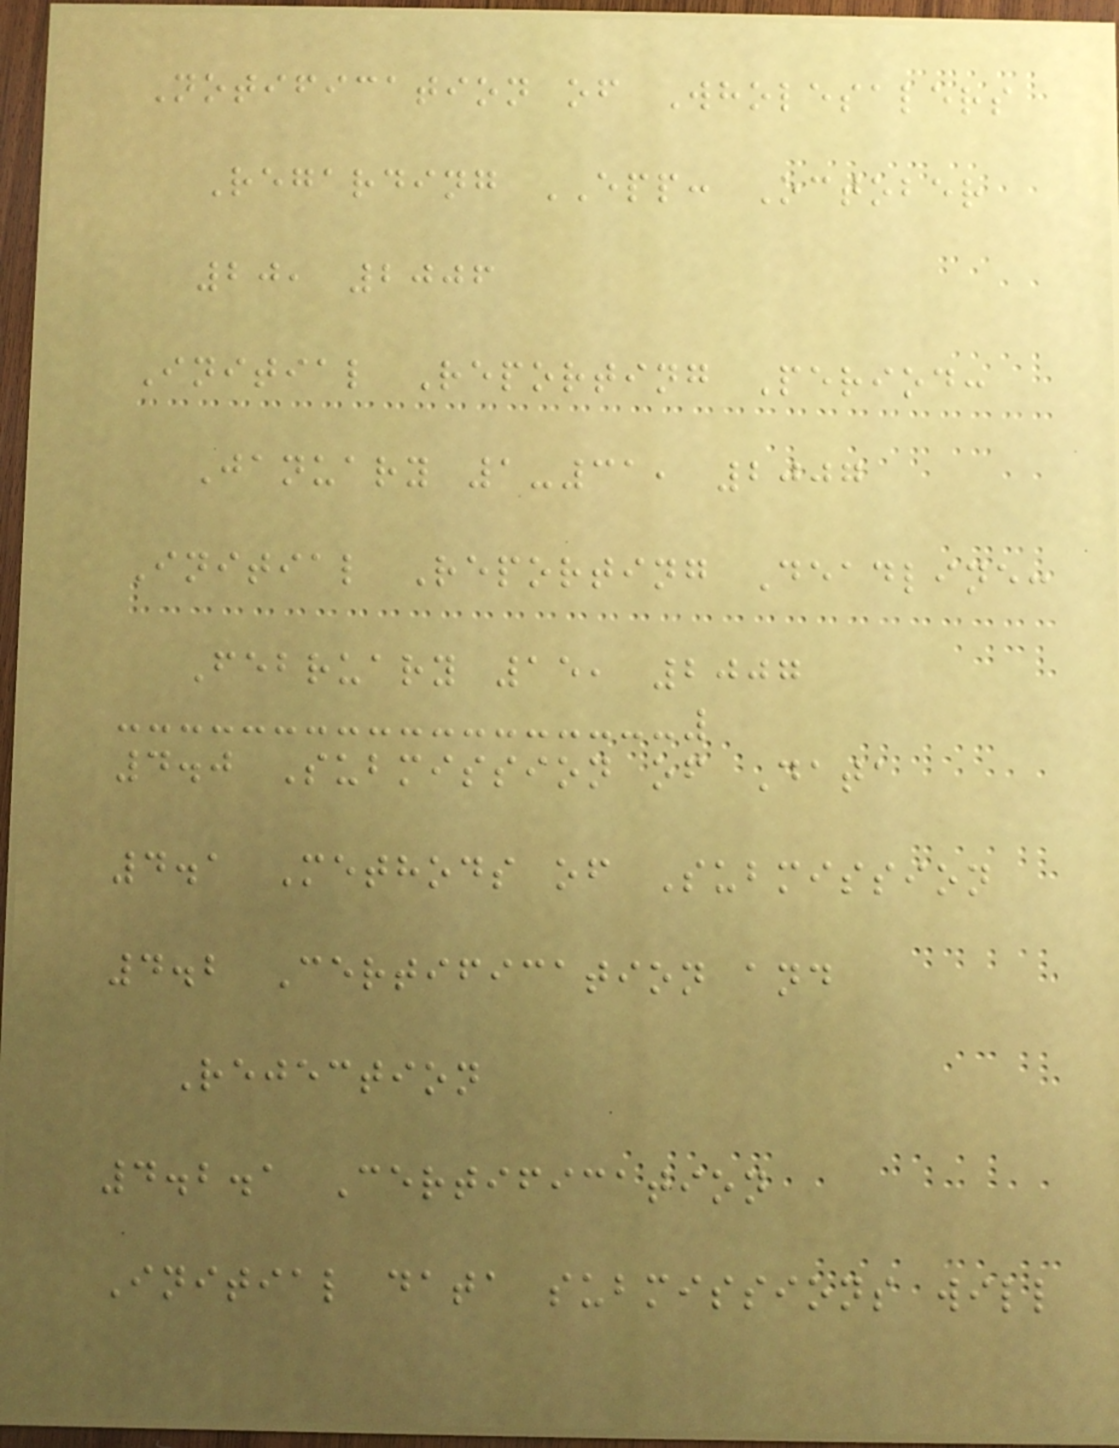Notification of Wholesalers
Regarding EPP: October
20, 2006
Initial Reporting Period:
January 1-31, 2007
Initial Reporting Deadline:
February 15, 2007
4.0 Submission of Data
4.1 Methods of Submission
4.2 Certification and
Rejection
4.2.1 Certification
Initial data submissions will
